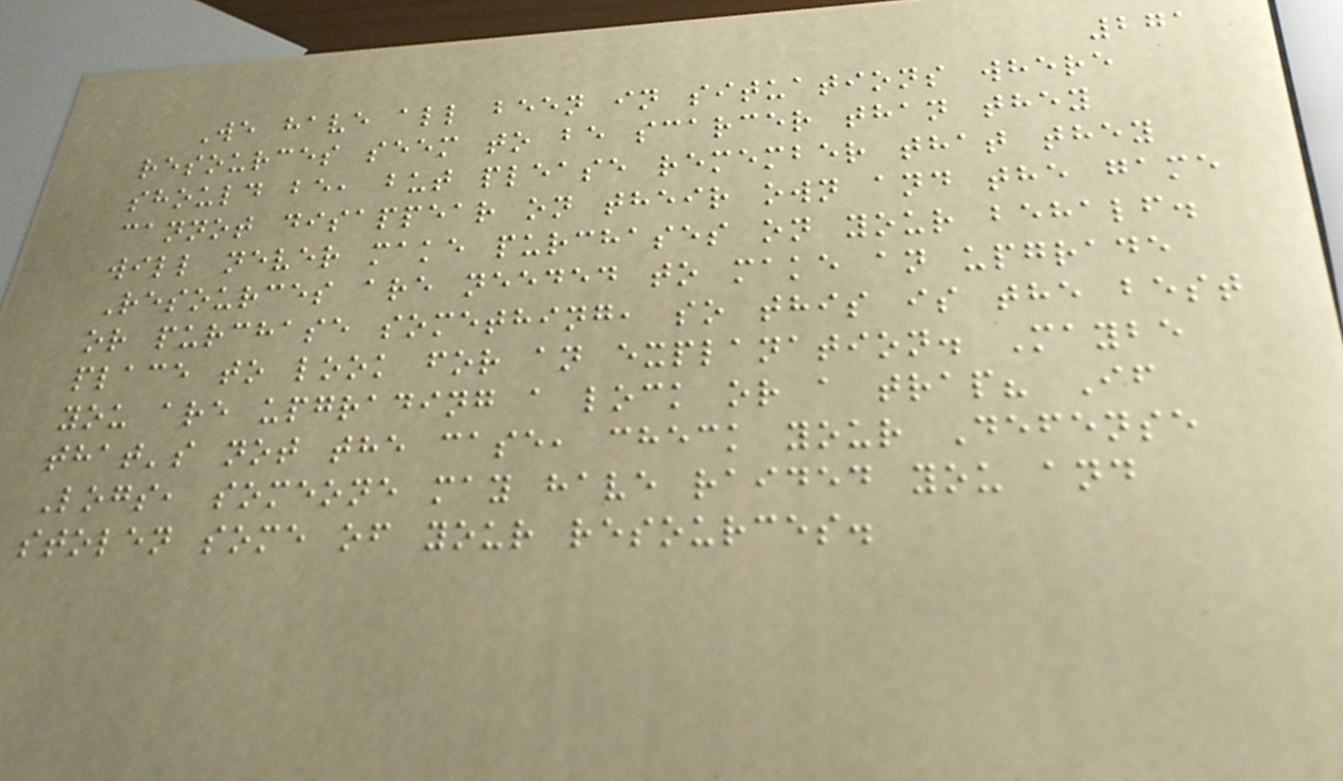271
We have all been in situations where
resources seem to be scarcer than they
should be, but please remember that they
cannot disappear on their own and the game
will never make purchases on your behalf.
Resources are needed to make an upgrade
or purchase something, so this is the best
place to look for an explanation. Maybe
you are upgrading a lock or a trap? If
that's not the case, check your Defense
Logs, someone may have raided you and
stolen some of your resources.
